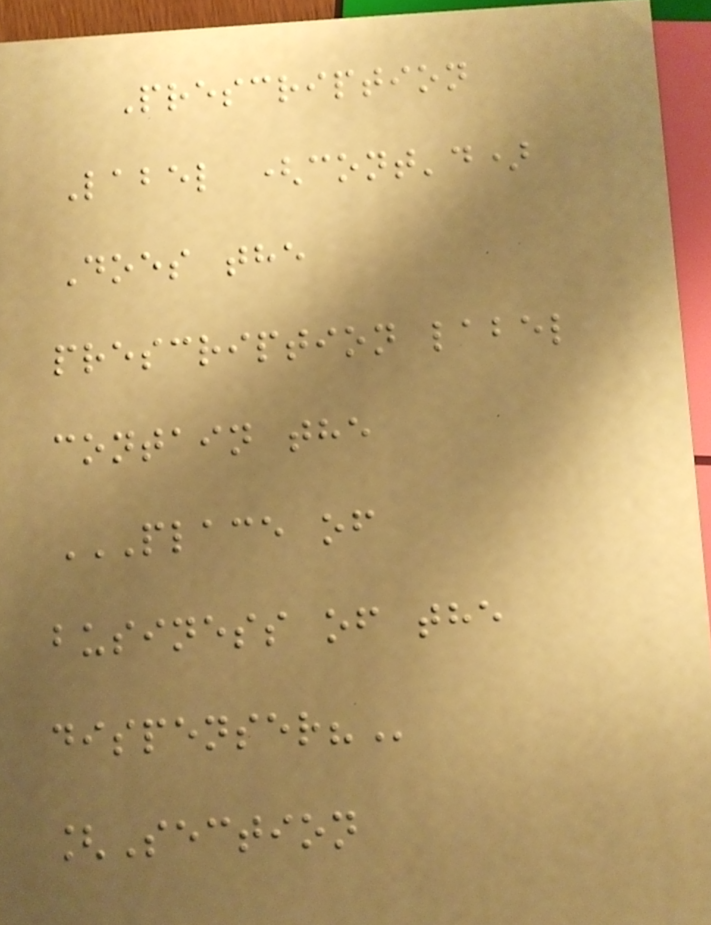Prescription
Label (cont'd)
Does the
prescription label
contain the
PLACE OF
BUSINESS OF THE
DISPENSER?
[Section
